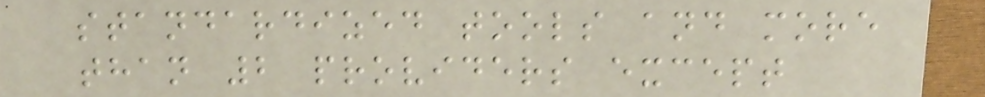standardized tools and more
than 2 providers except
